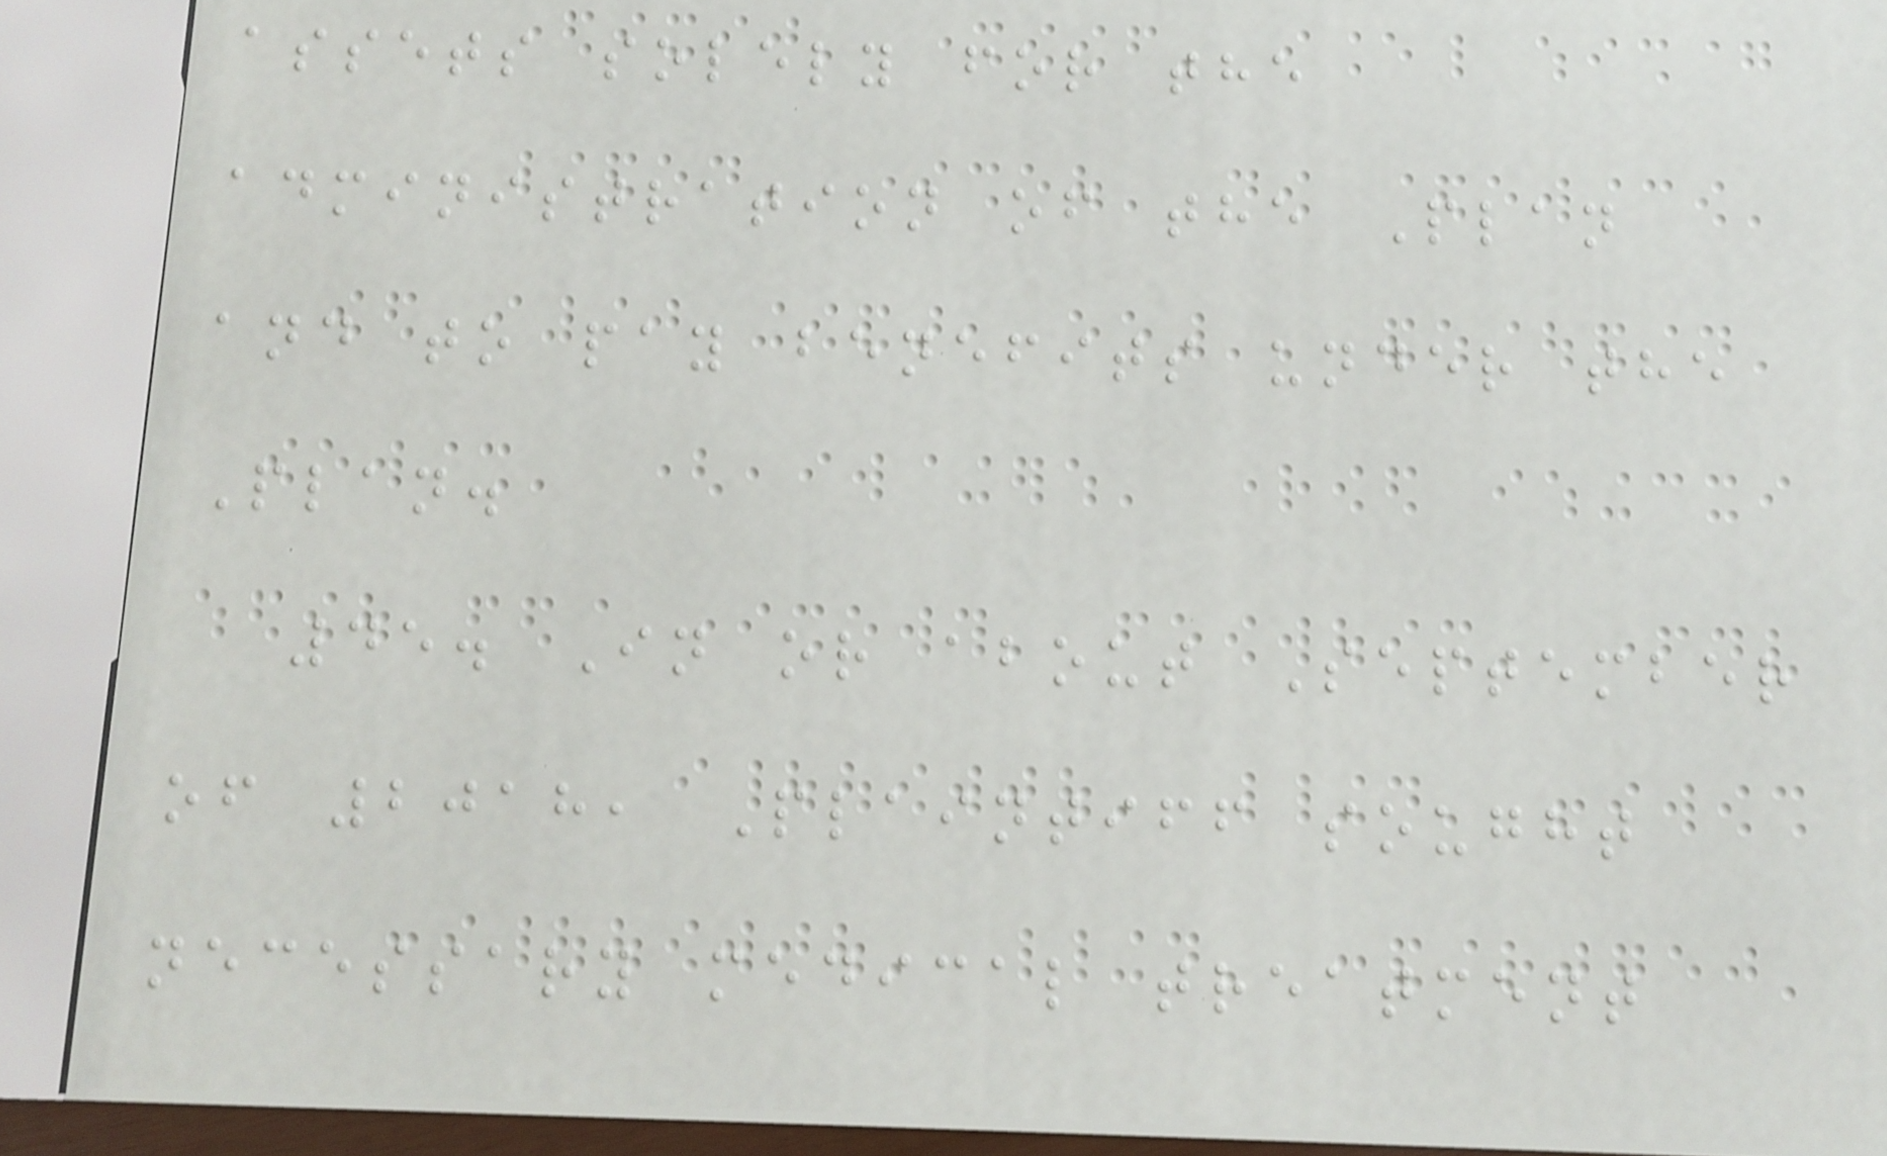assets solely for the
administration of the Plan
and to pay benefits under the
Plan.
45. In or about September
of 2018, Plaintiff sought
necessary medical treatment
